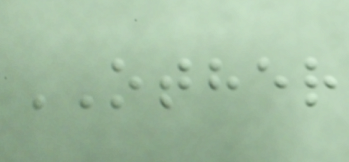OTHER
